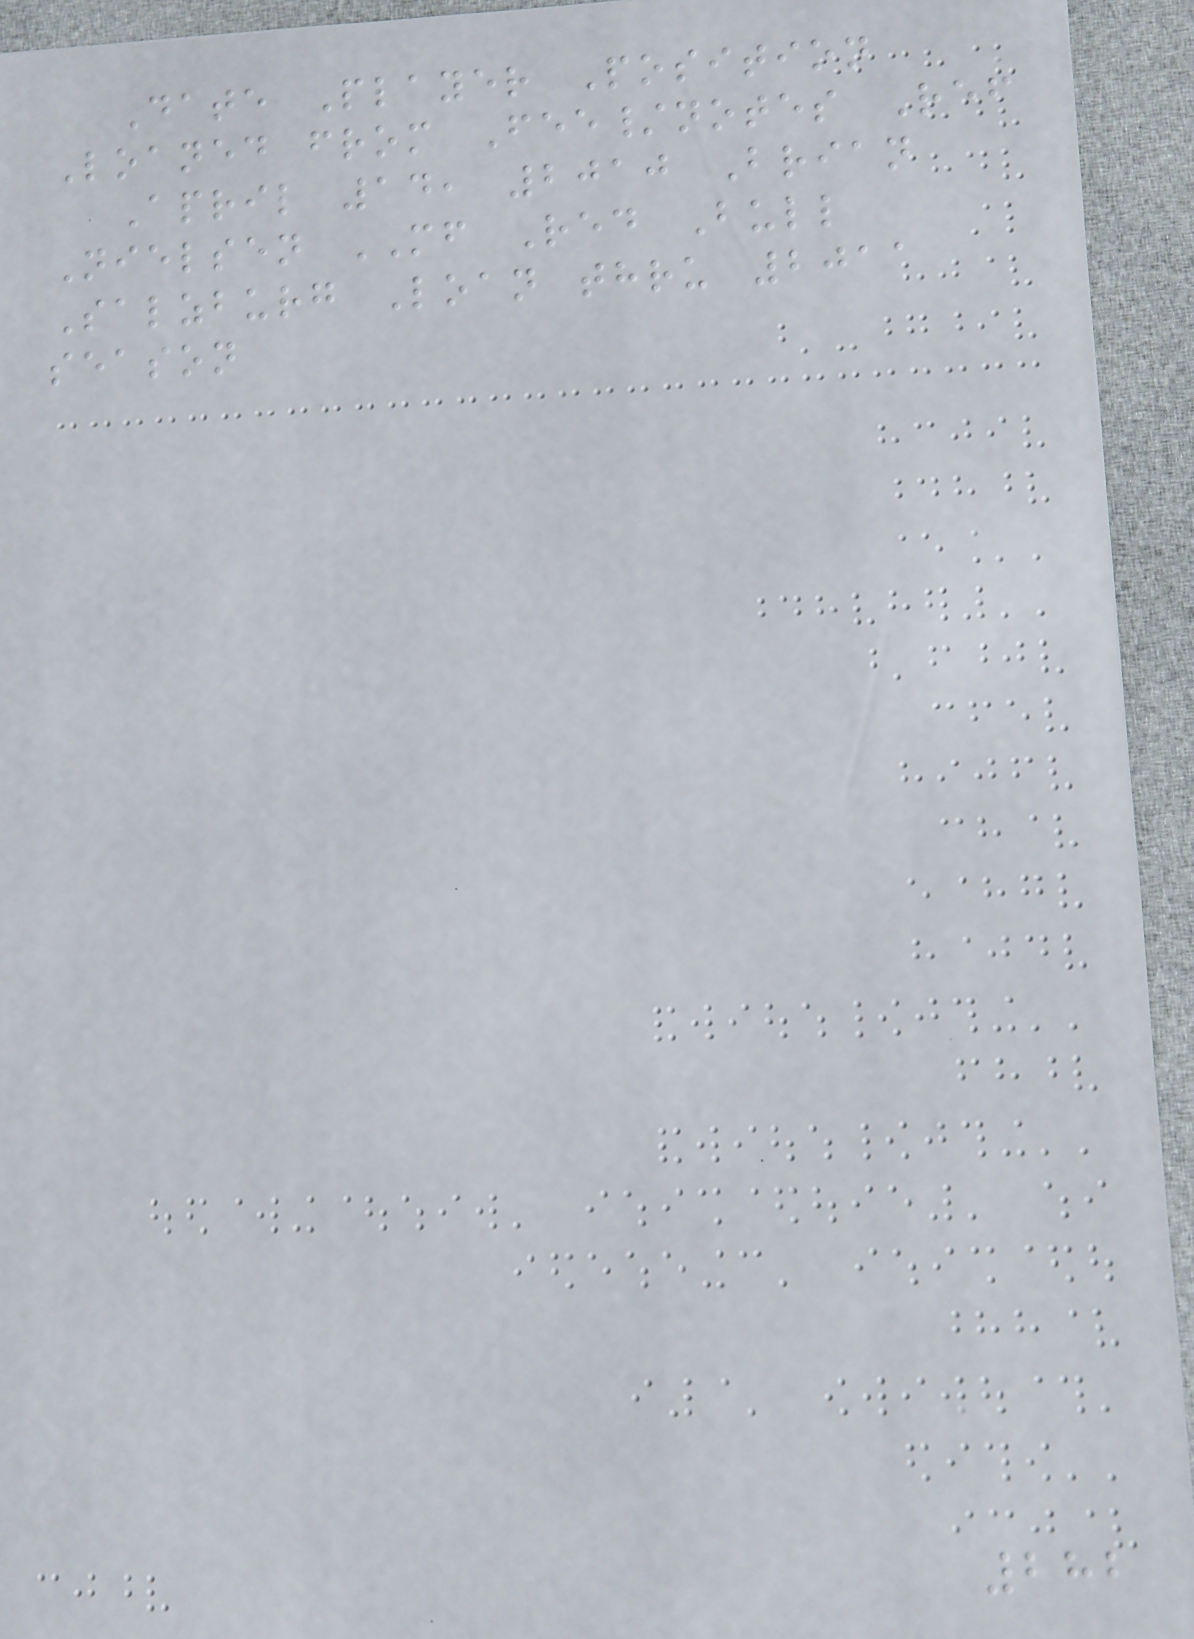Date Player Position
Loaned from Fee/notes Ref
April 14, 2010 Brian
Nielsen MF Red Bull
Salzburg Loan thru 2011
season
282
